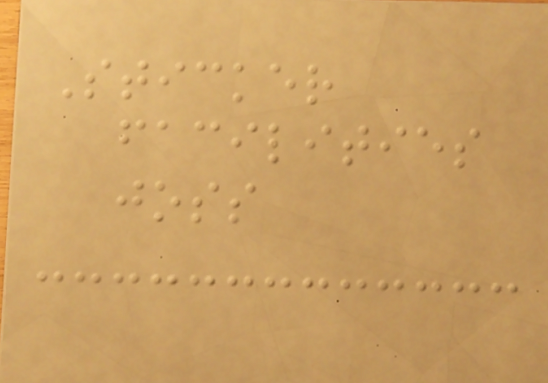Sticker
facilities
joss
